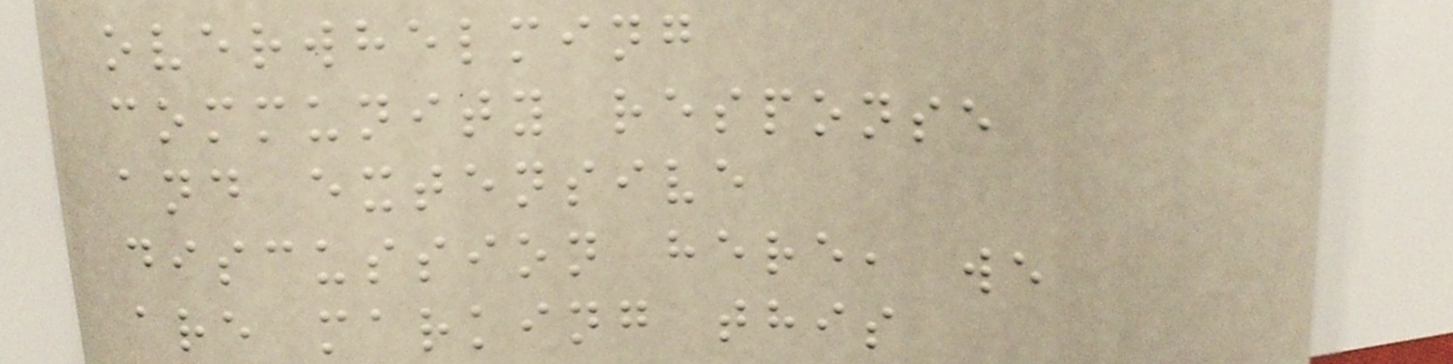overwhelming
community response
and extensive
discussion here, we
are marking this
